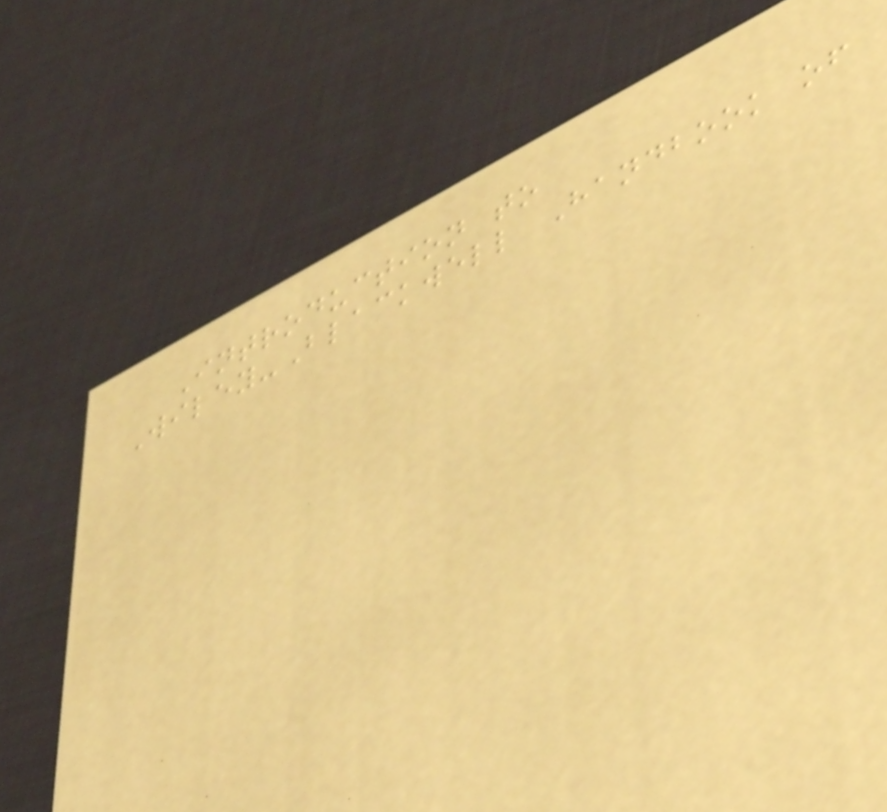Introduction to
Wiley-Blackwell Handbook of
